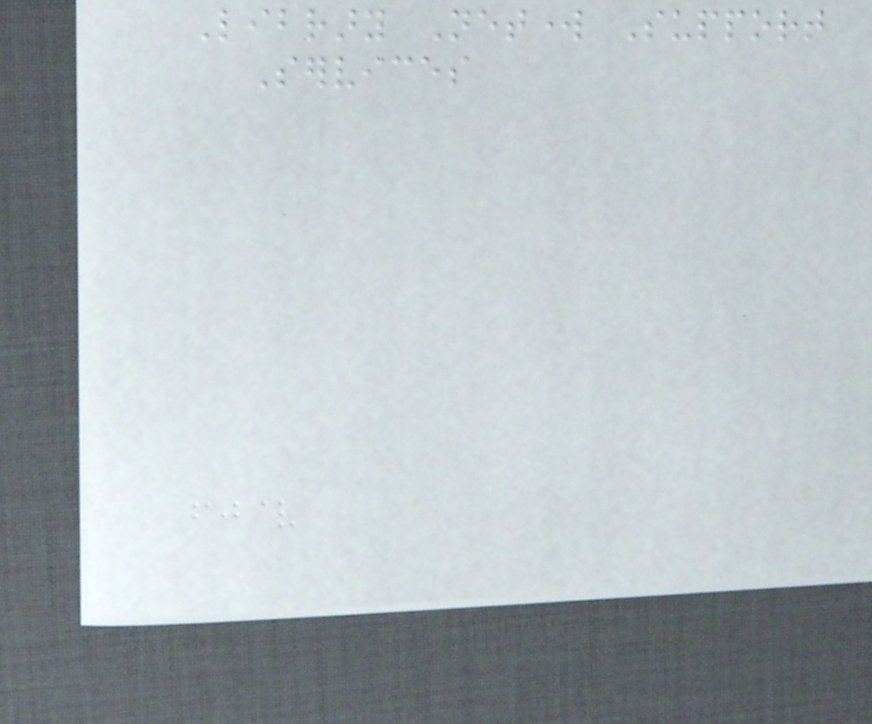Library Network Support
Services
